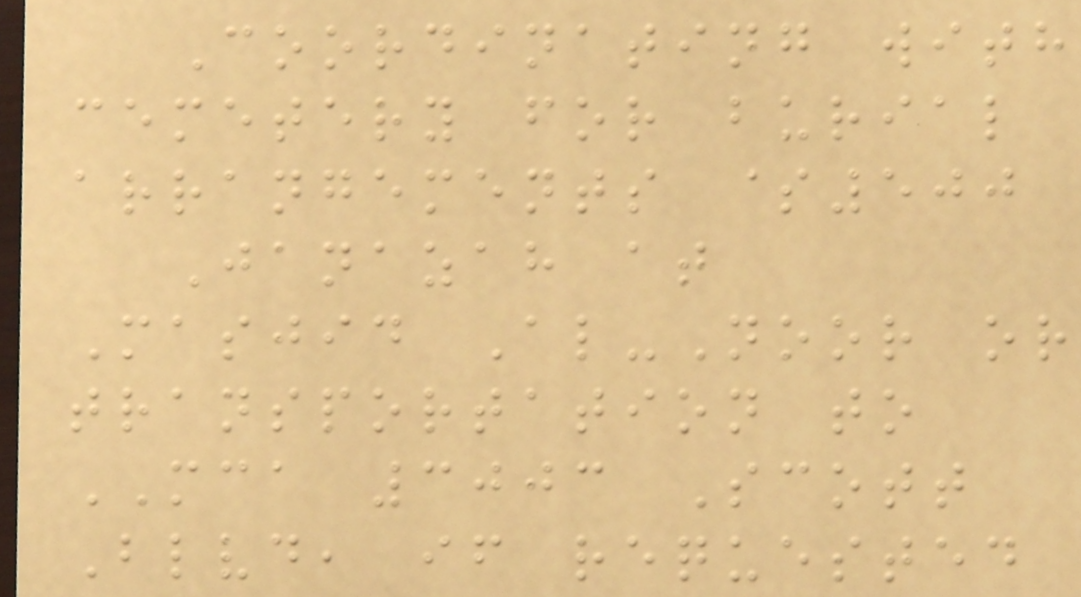Coordinating with
cemetery for burial
arrangements $500
Janazah at
Masjid Al-Noor or
transportation to
MCA 3003 Scott
Blvd, if requested
